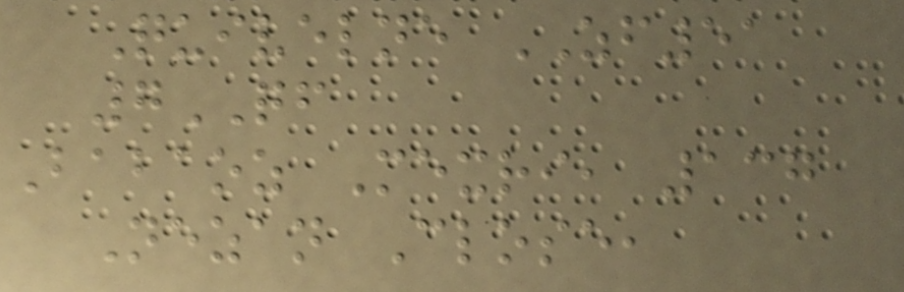Quivelne ZF51
7QF
Babaoz Mexri, 137
Nezan Close,
